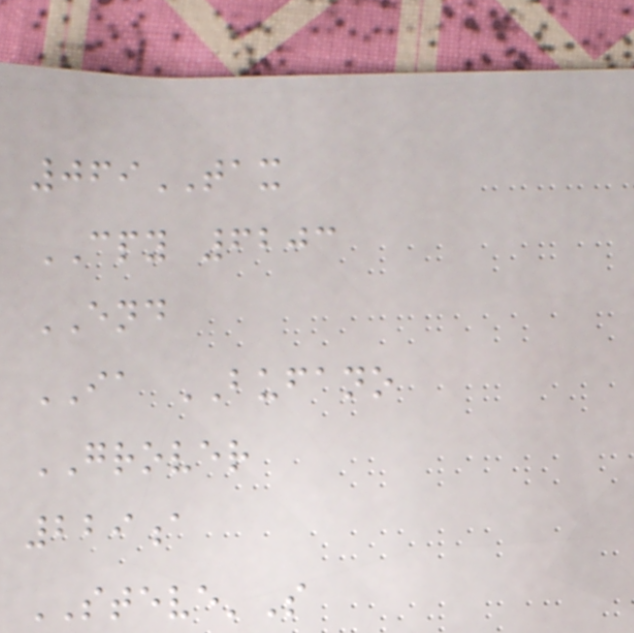069TAX
CPY 6203
END
IA BUFANO
GROVER
229a
STEVE'S
